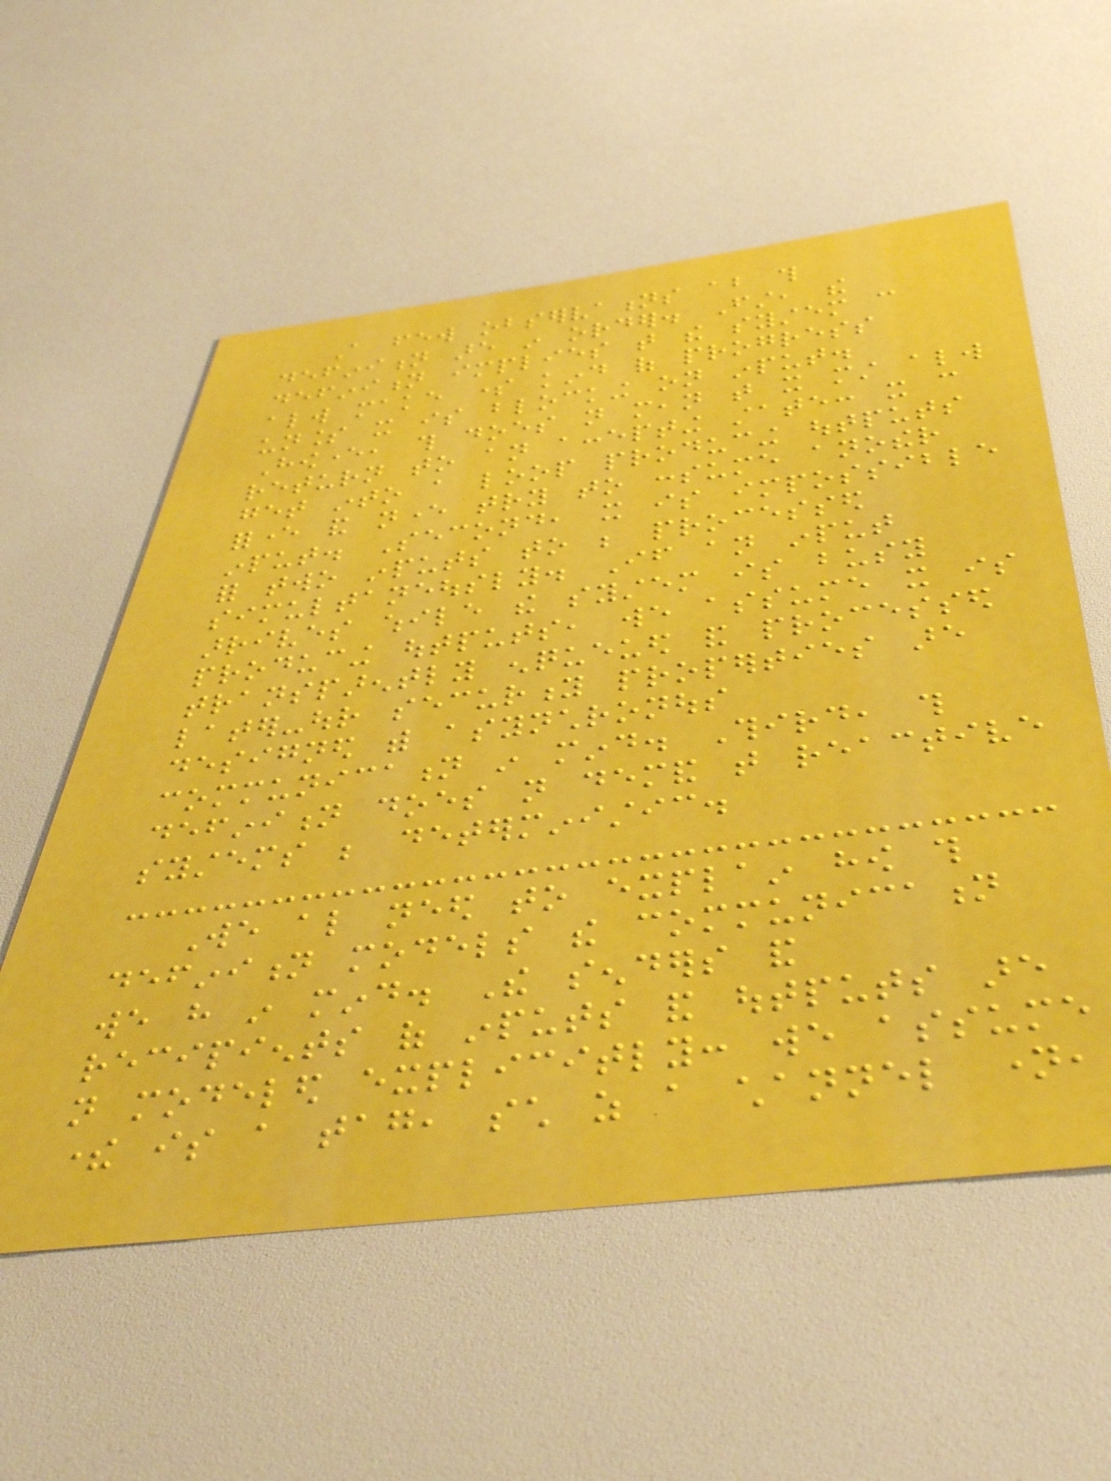A few observations about this
definition are in order. First, the
definition implies that the system can
always make some kind of progress
unless it is blocking on input.
However, this does not mean that it must always
return to an accepting state: it can
get into a loop producing outputs
forever and never try to consume another
input. Second, it is impossible
for two inputs to be processed
simultaneously. If an input
arrives while the system is busy
producing outputs, we assume it is
transparently enqueued and processed
later-our security properties are
designed with asynchronous
communication in mind. Third, this
definition does not demand that reactive
systems be deterministic.
We also need to explain how this
definition models the communication
we have in mind. The senders and
recipients of inputs and outputs are
not modeled explicitly: we assume
there is a tag, such as a channel name,
